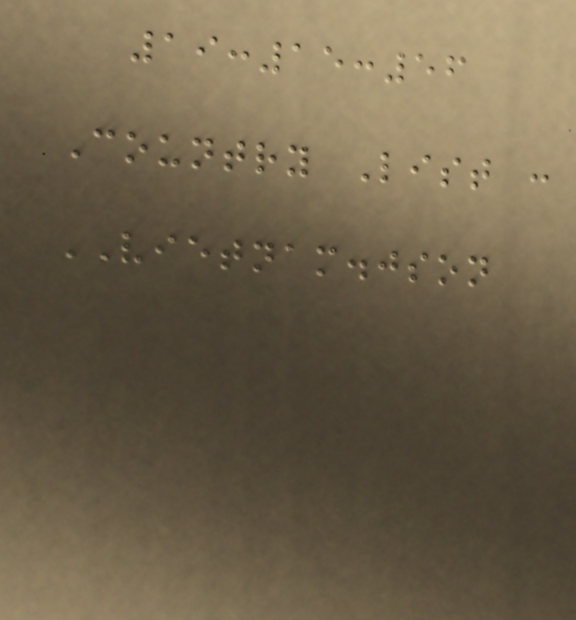19:15:56
Country List :
VIETNAM.json
